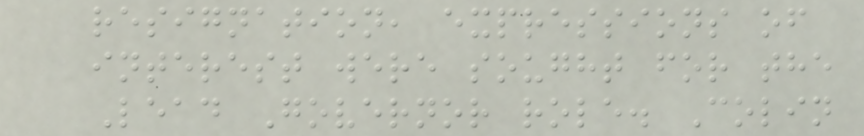resignation, expressions of
interest were sought for the
Lead Governor role. Colin
